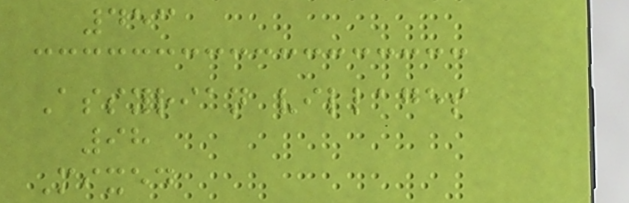453
Assyrian villages
98
Mixed
